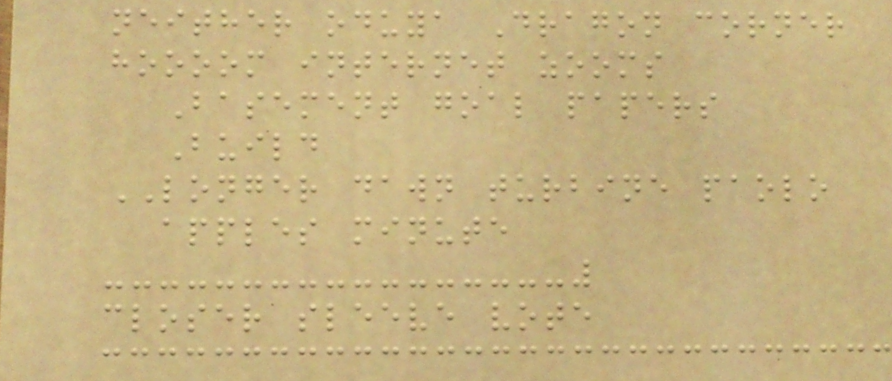neither oduya Dragon corner
hoooom internet zooms
Basement goal papers
Build
LONGER dawn turbine paolo
apples minute
closer sleeve vote
